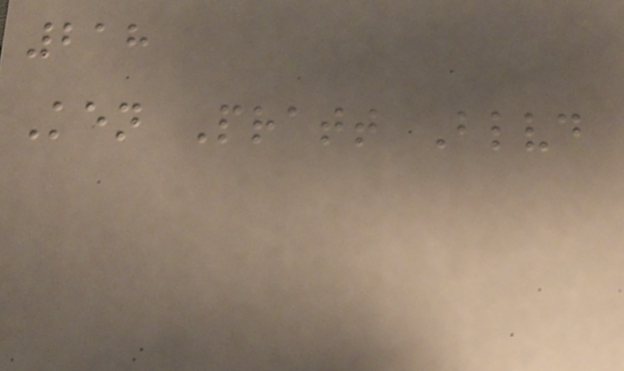218
Ken Pratt Blvd
